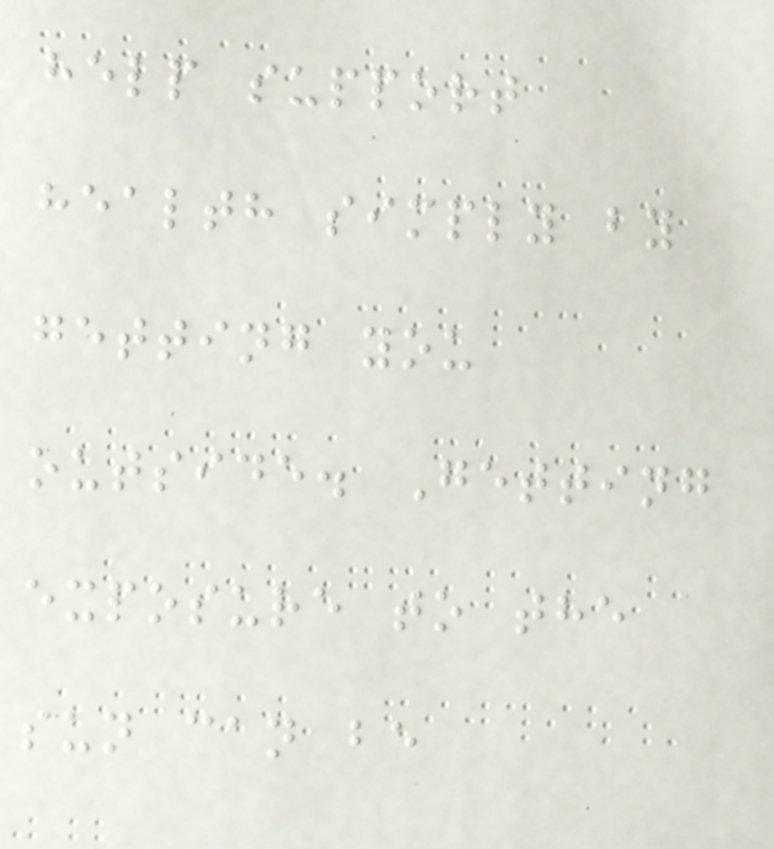help support
health simply by
getting you
outside. Getting
exposure to the
sun can be
